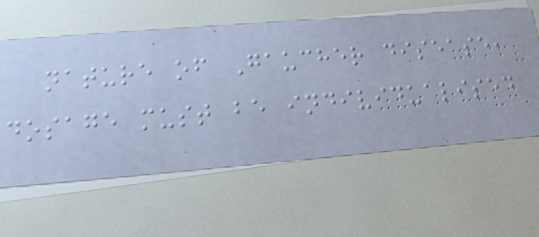nature of Gaucher disease,
dosage must be individualised
